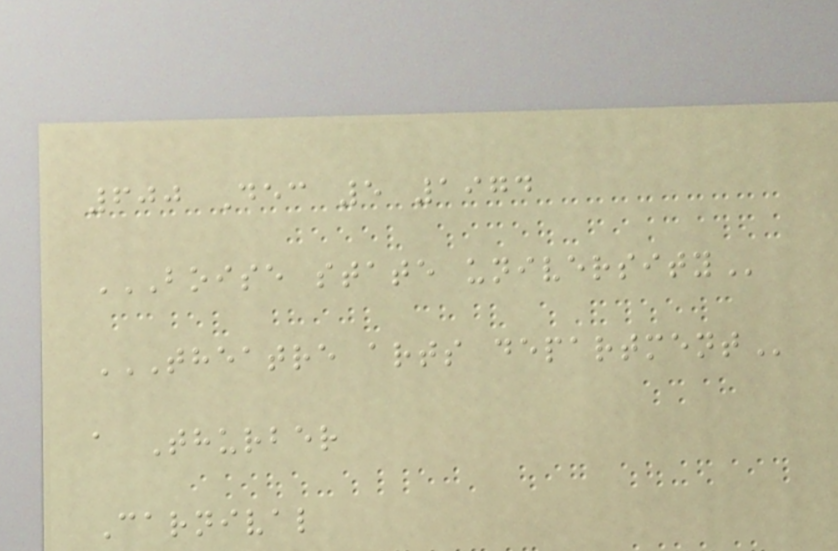600 Dec 5 1974
BOISE STATE UNIVERSITY
THEATRE ARTS DEPARTMENT
a Thurber
Carnival
